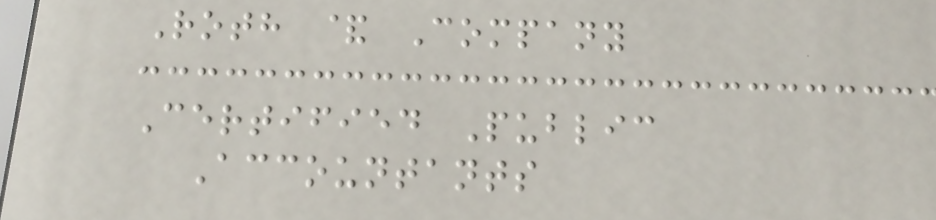Roth & Company
Certified Public
Accountants
